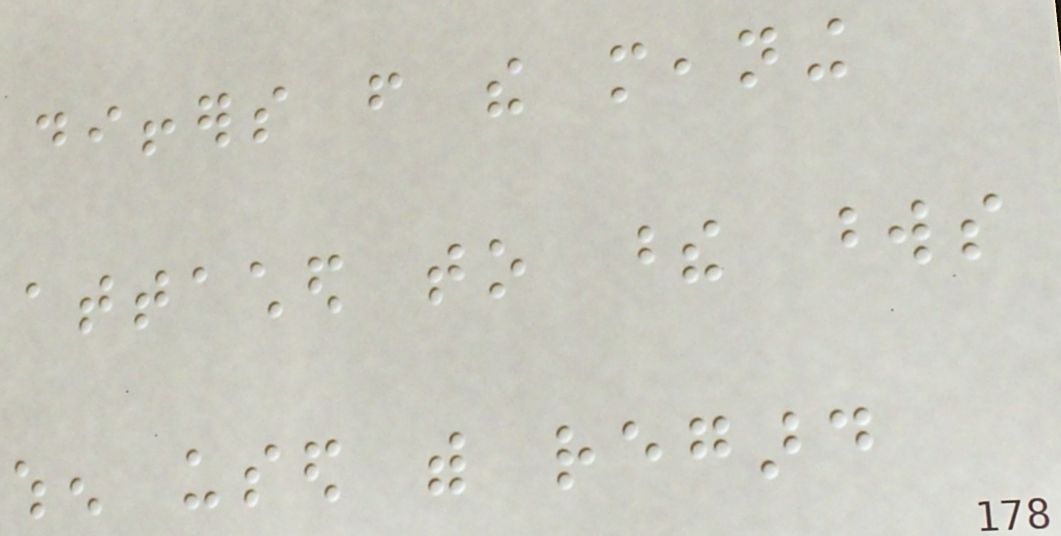differs from the meaning
attached to these words
when used with regard
